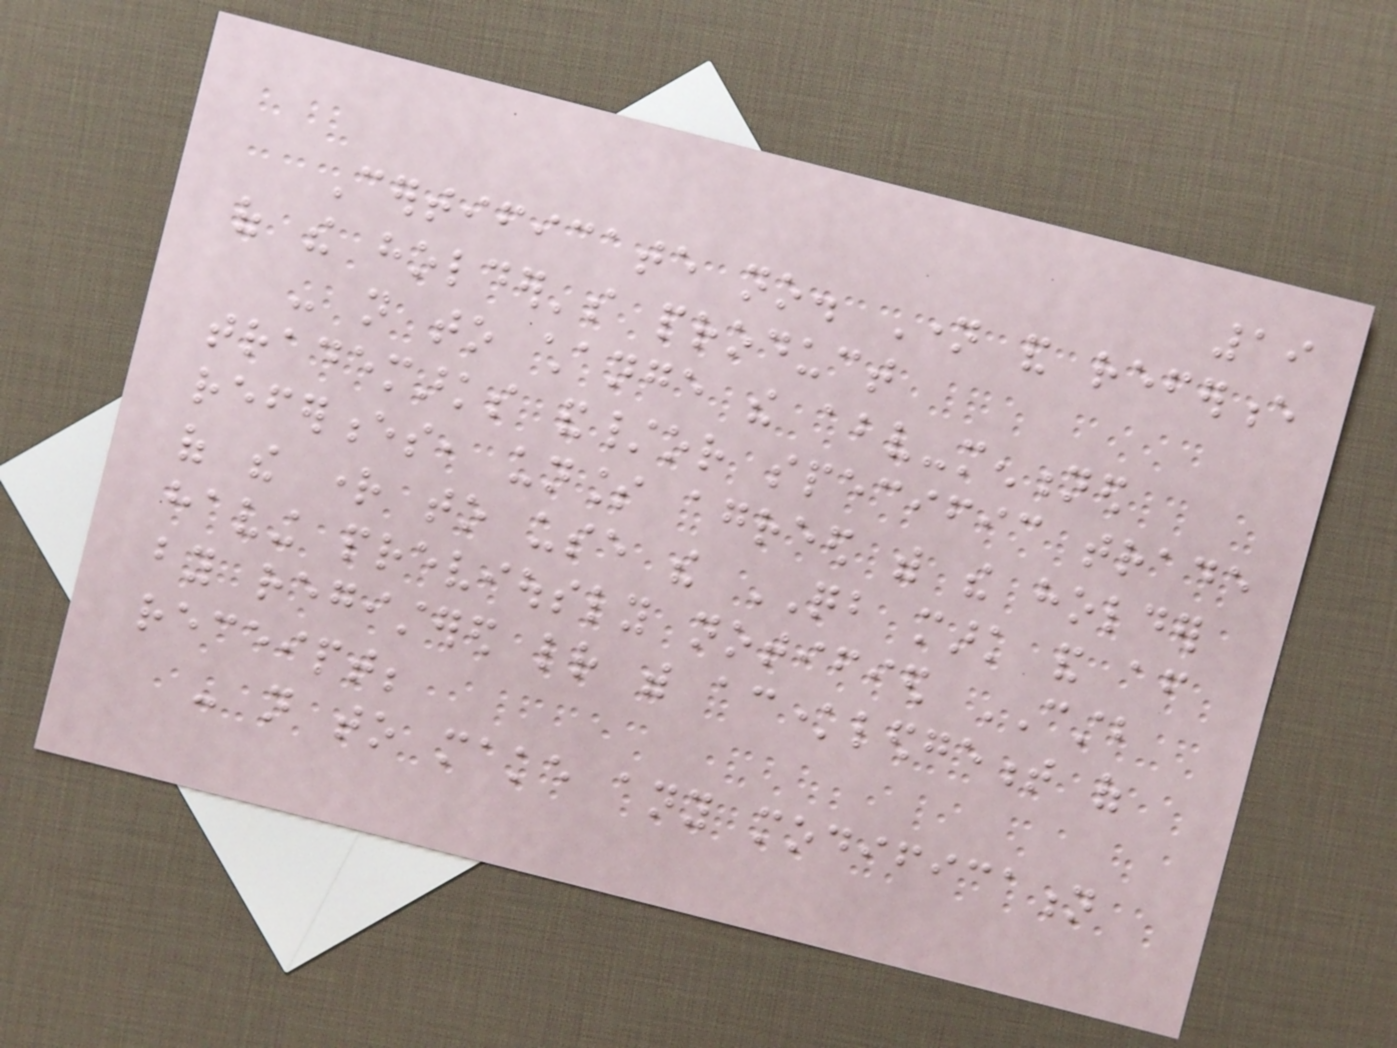19
Certificate no. Name and reference
of the holder's product
- not to change the above-mentioned
trademarks and/or specific trade
references, unless agreed with the holder
of the right to use the QB mark and after
having previously notified CSTB
by registered letter with acknowledgement of
receipt;
- not to make any modification
